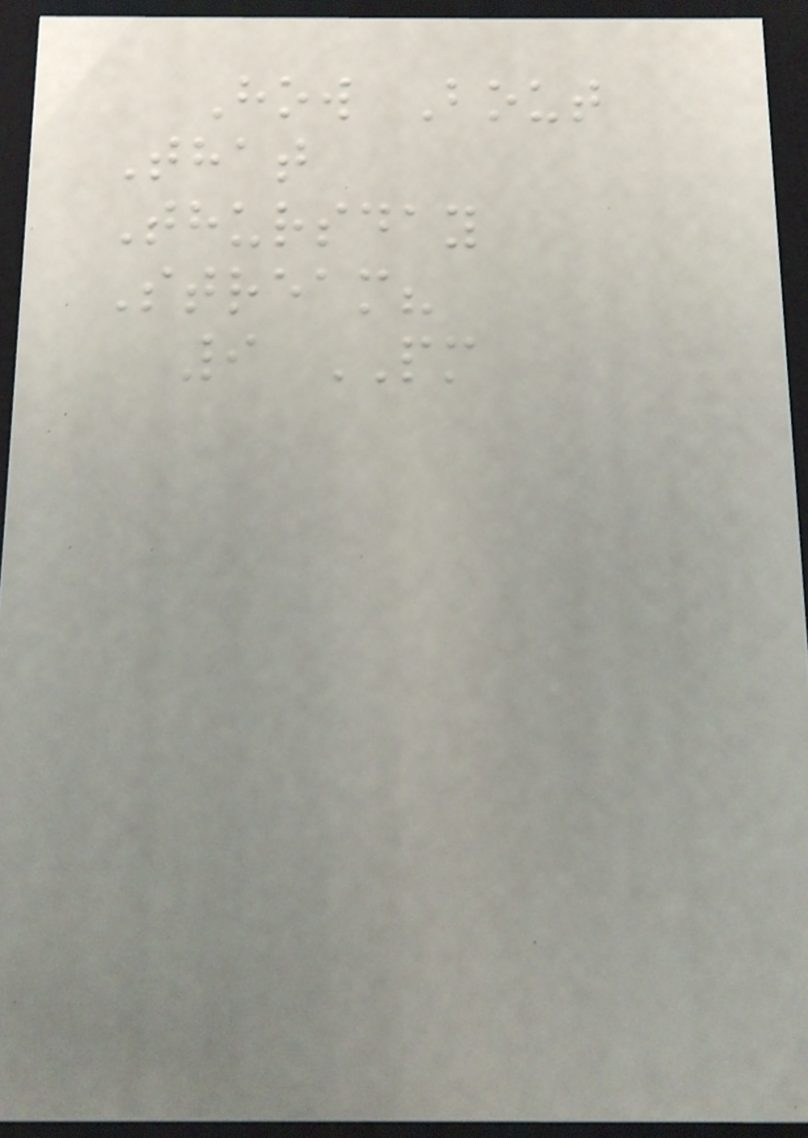How Bout
That
Thursday
Stream?
9 PM
